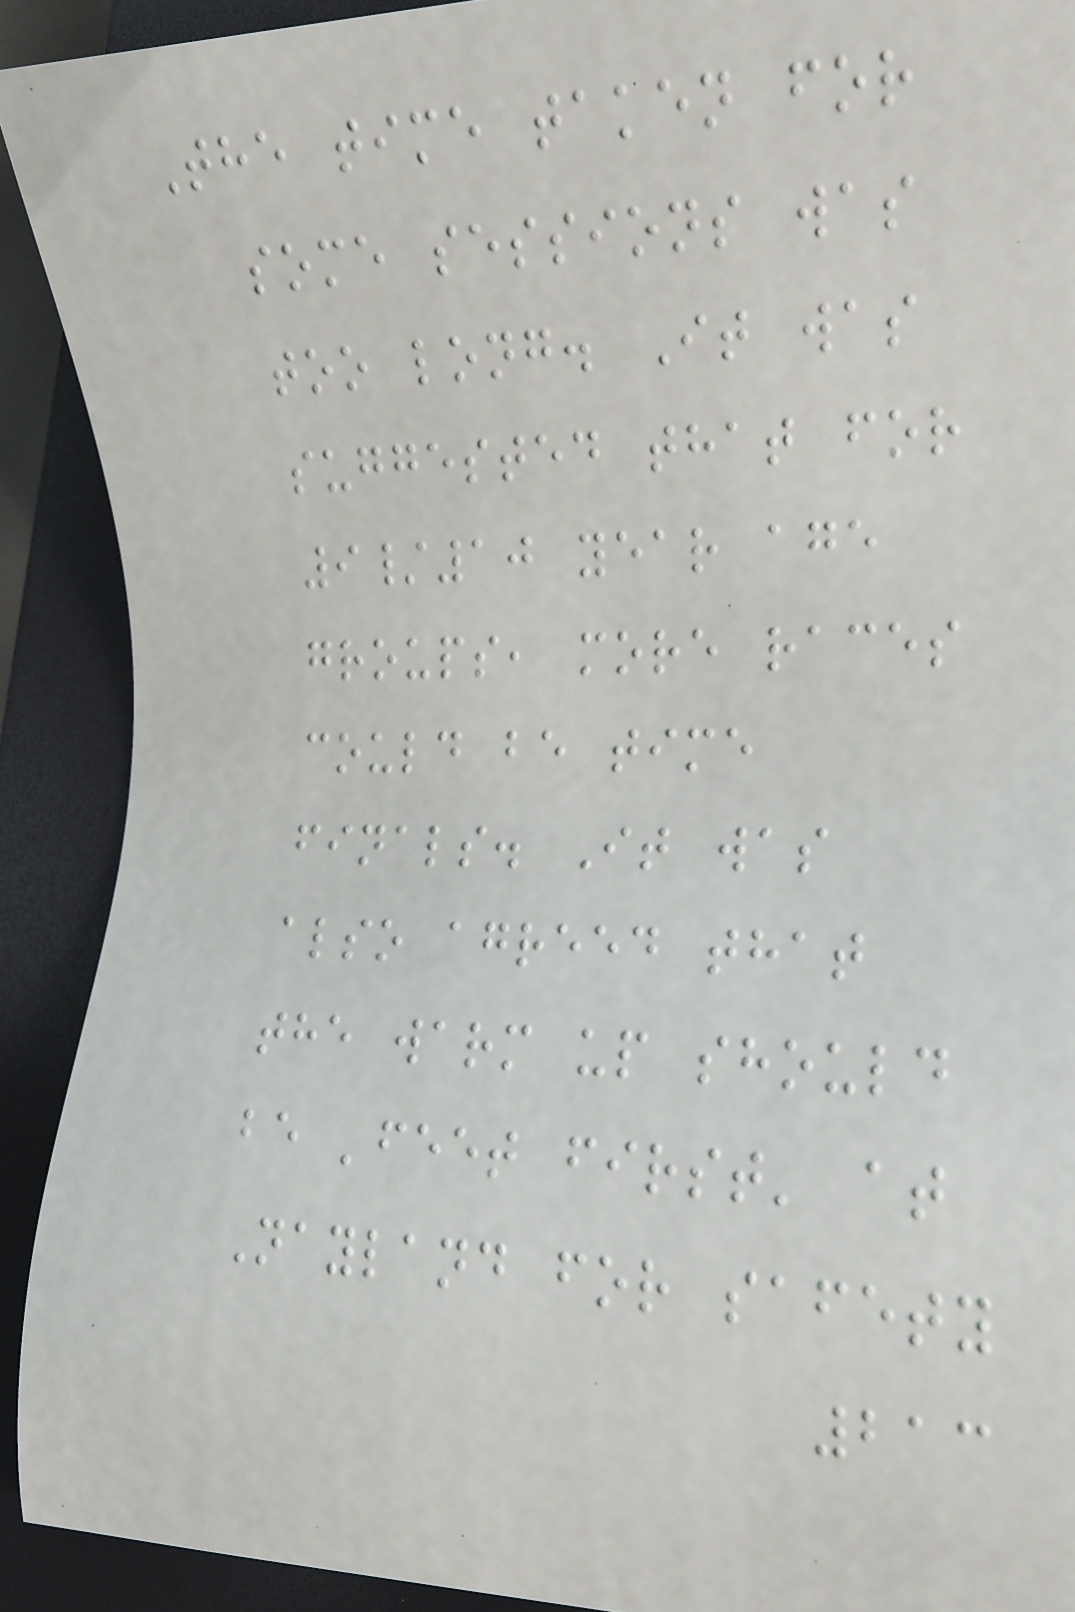The time taken for
some sessions was
too long. It was
suggested that for
9/10 year age
groups, more races
could be time
finals. It was
also agreed that
the warm up should
be 'feet first' at
Nayland for safety
213
